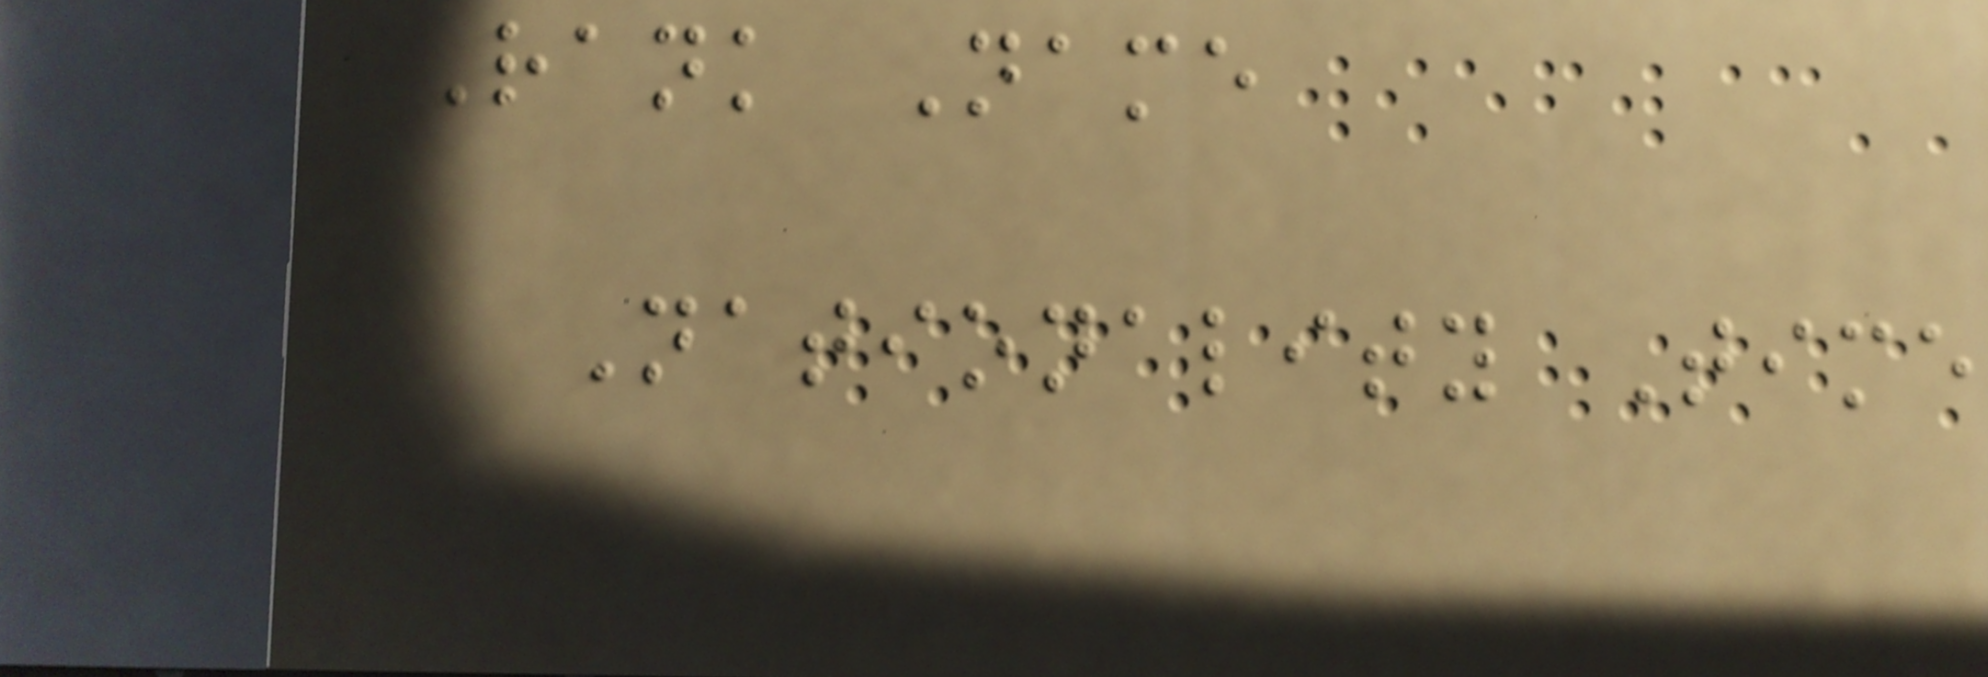Rank Name
Nationality Time
